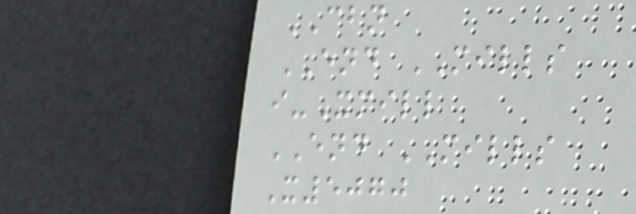CBN
END MILLS
i-Xmill
END MILLS
X5070
